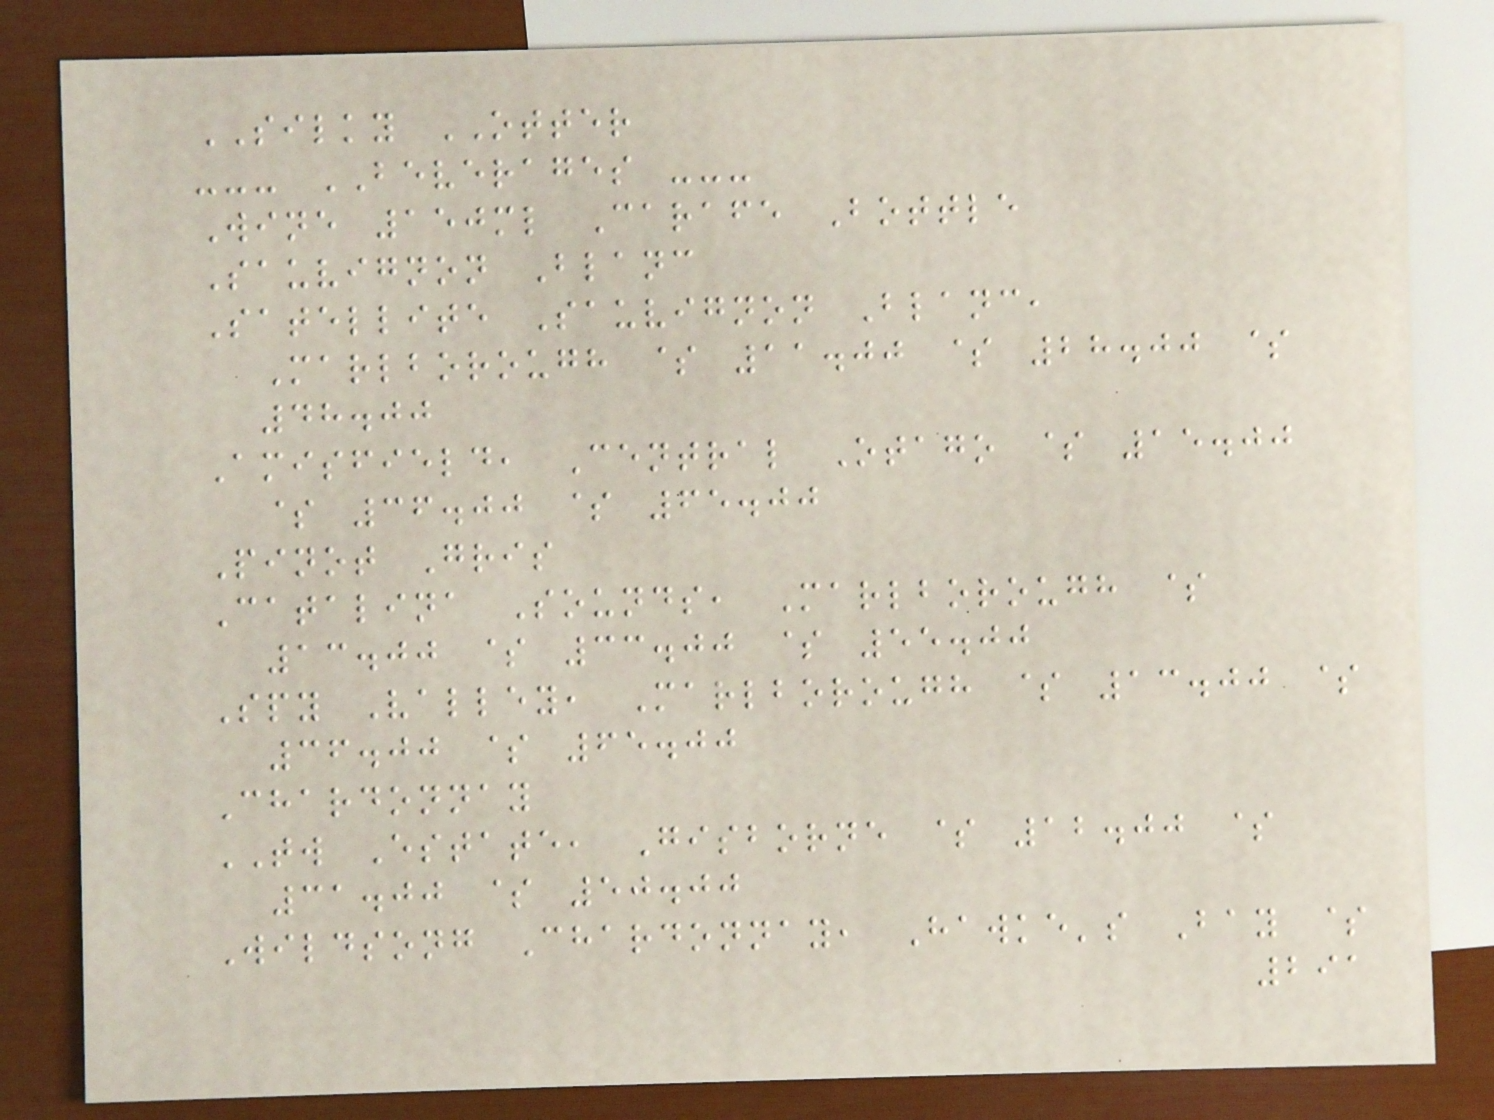SILKY OTTER
--- BEVERAGES ---
Wine 150ml Carafe Bottle
Sauvignon Blanc
Satellite Sauvignon Blanc,
Marlborough $ 11.00 $ 28.00 $
48.00
Amisfield, Central Otago $ 15.00
$ 36.00 $ 65.00
Pinot Gris
Catalina Sounds, Marlborough $
13.00 $ 33.00 $ 55.00
Spy Valley, Marlborough $ 13.00 $
36.00 $ 65.00
Chardonnay
TW Estate, Gisborne $ 12.00 $
31.00 $ 50.00
Wildsong Chardonnay, Hawke's Bay $
291
